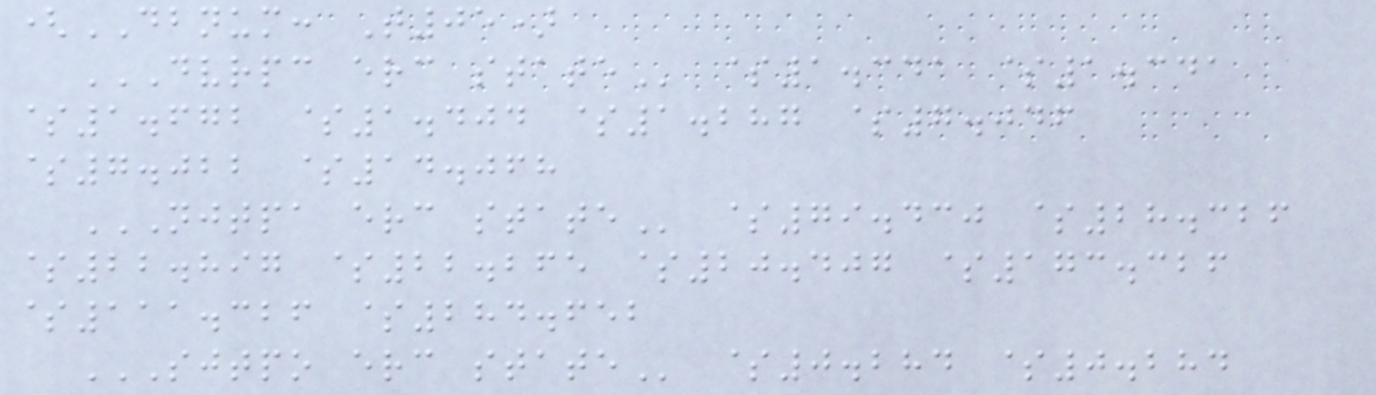(DBNUM: T05)
DVRPC ERC STATE $1.341 $1.341
$1.672 $1.404 $1.287 $7.046
$7.022 $14.068
NJTPA ERC STATE $79.430 $28.326
$22.897 $22.265 $20.407 $173.326
$111.326 $284.652
SJTPO ERC STATE $0.284 $0.284
